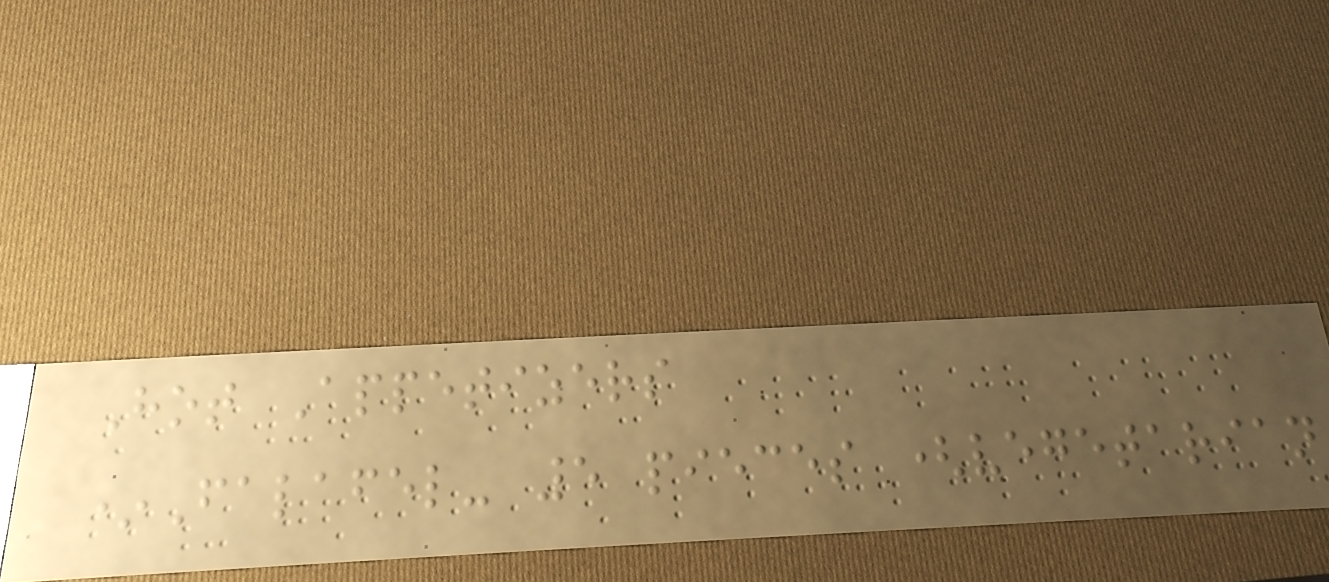Hot Appetizers
*Falafel- 5 pieces (vegetarian
